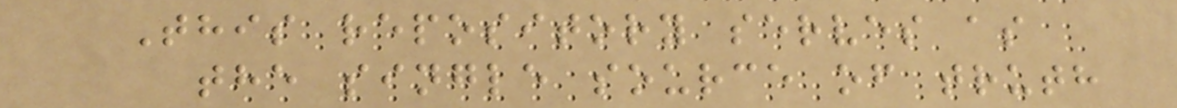This repository serves as
the single source of truth
